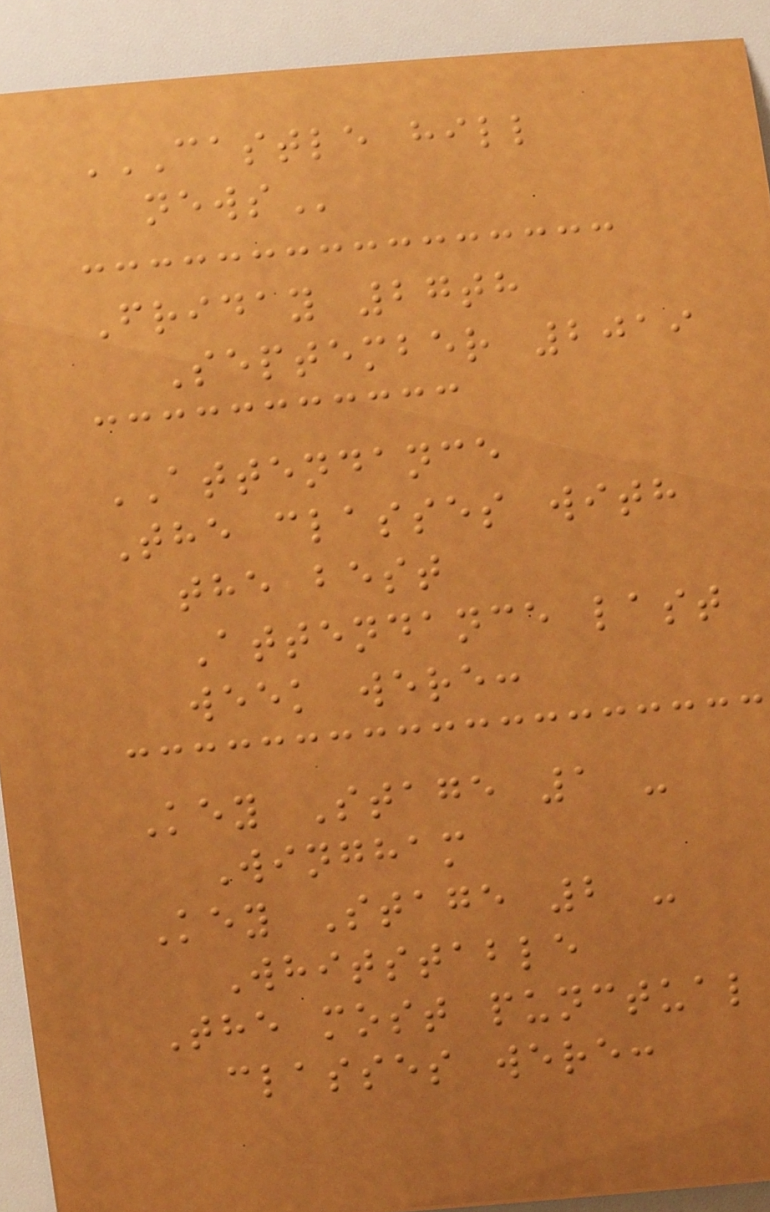CASTLE HILL
NEWS
Friday 27th
September 2019
ATTENDANCE
The classes with
the best
Attendance last
week were:
Key Stage 1 -
Wingham
Key Stage 2 -
Whitstable
The most punctual
classes were:
